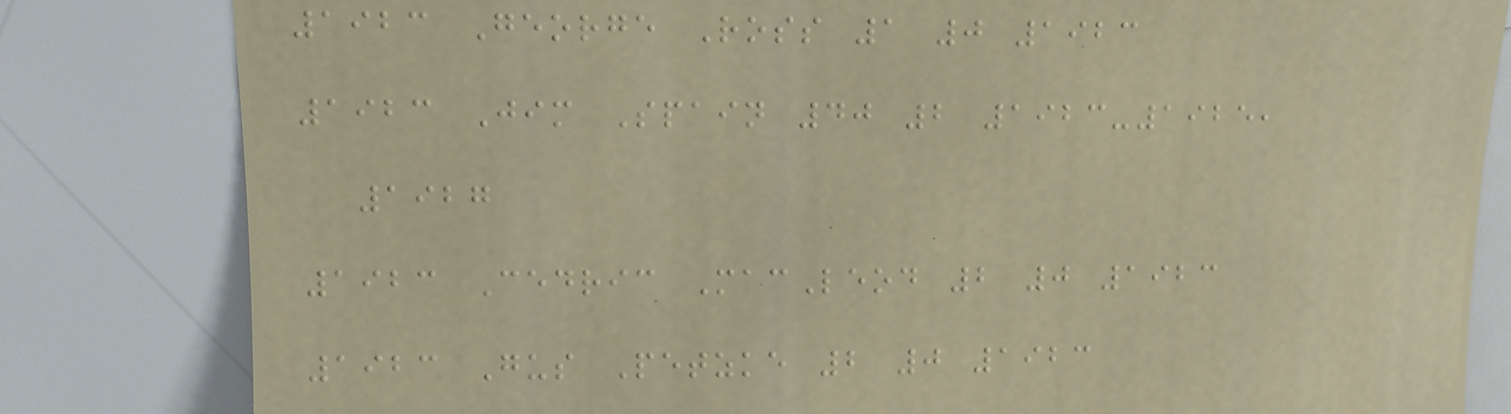1923 George Ross 1 0 1923
1923 Jim Spain 40 2 1923-1925,
1927
1923 Cedric MacLeod 2 0 1923
1923 Gus Petzke 2 0 1923
